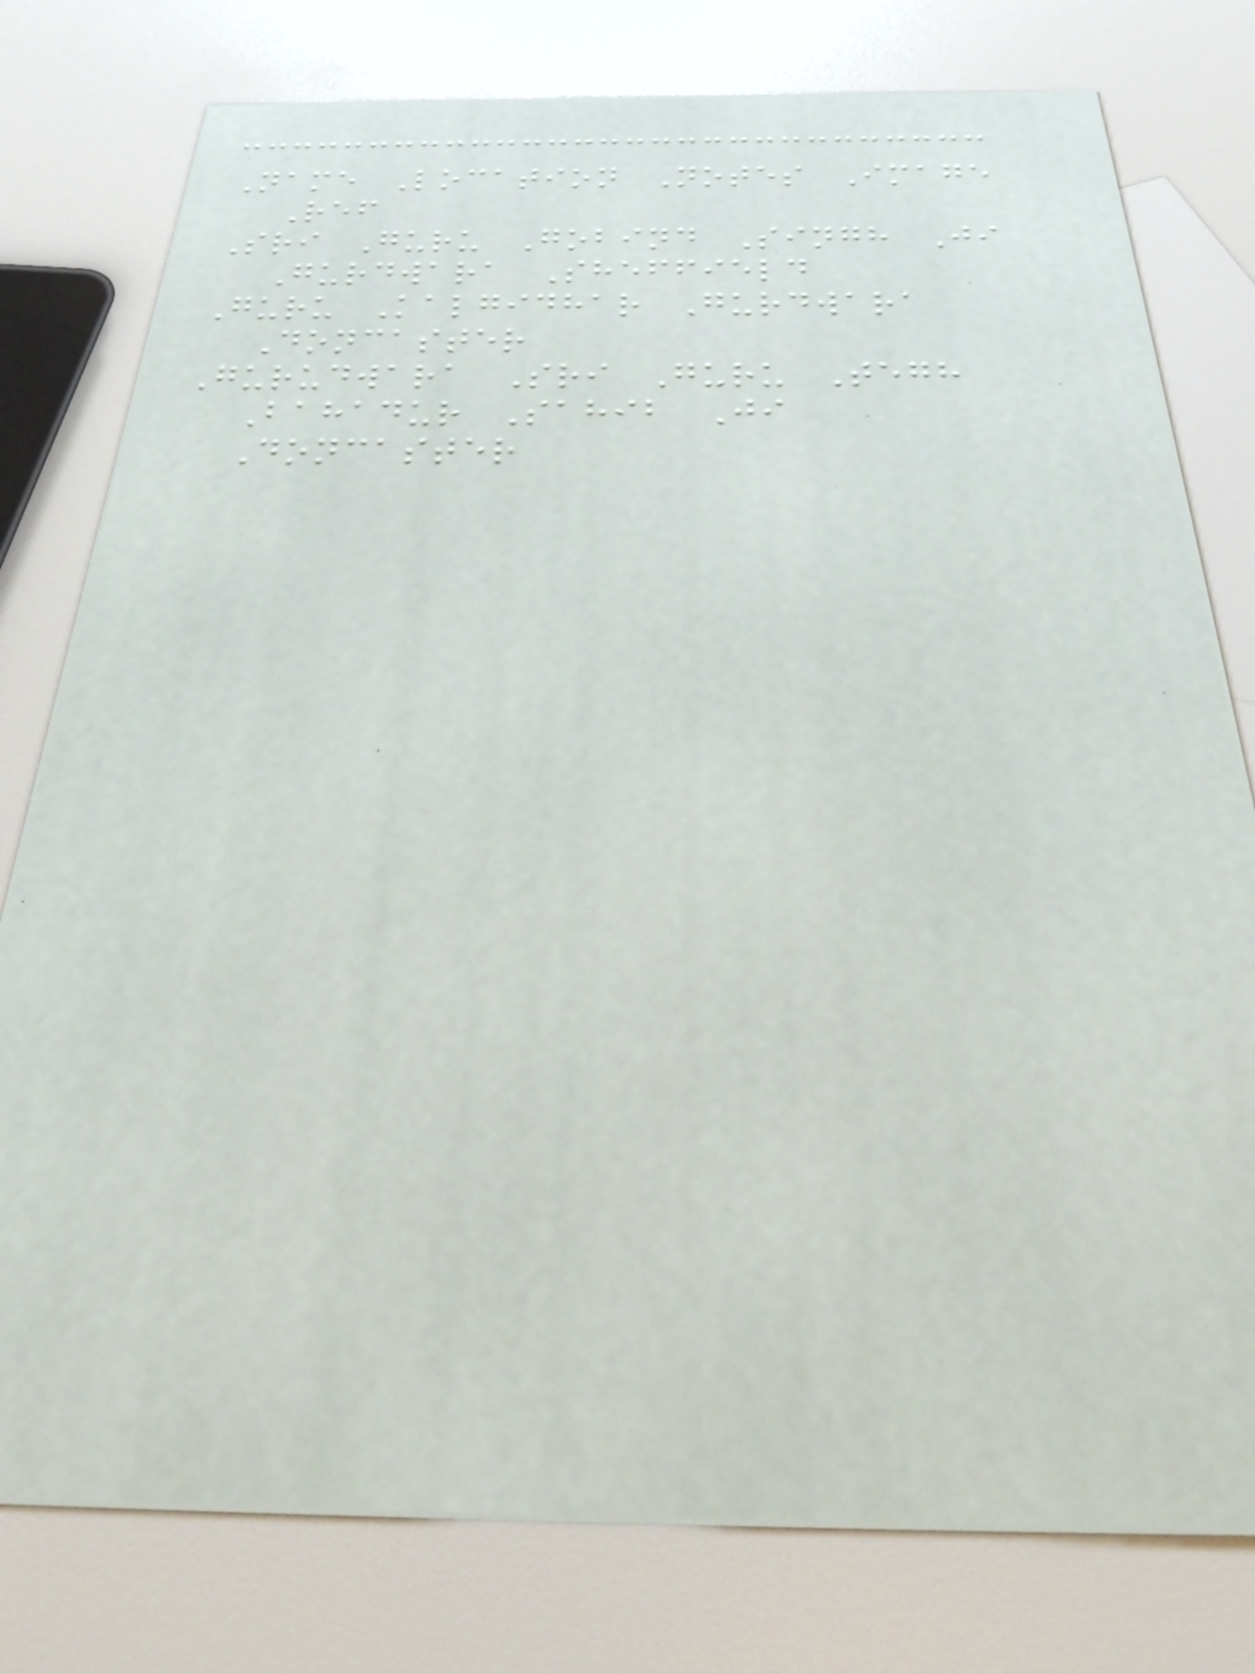Name Location Notes Image
Ref
Sri Guru Gobind Singh Ji
Gurdwara Sheffield
Guru Kalgidhar Gurdwara
Doncaster
Gurudwara Sri Guru Tegh
Bahadur Sahib Ji
Doncaster
